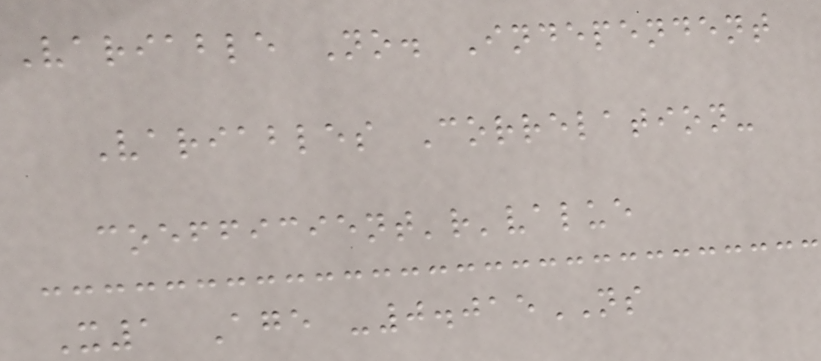Variable No. Independent
Variables Correlation-
coefficient'r'value
X1 Age -0.015NS
